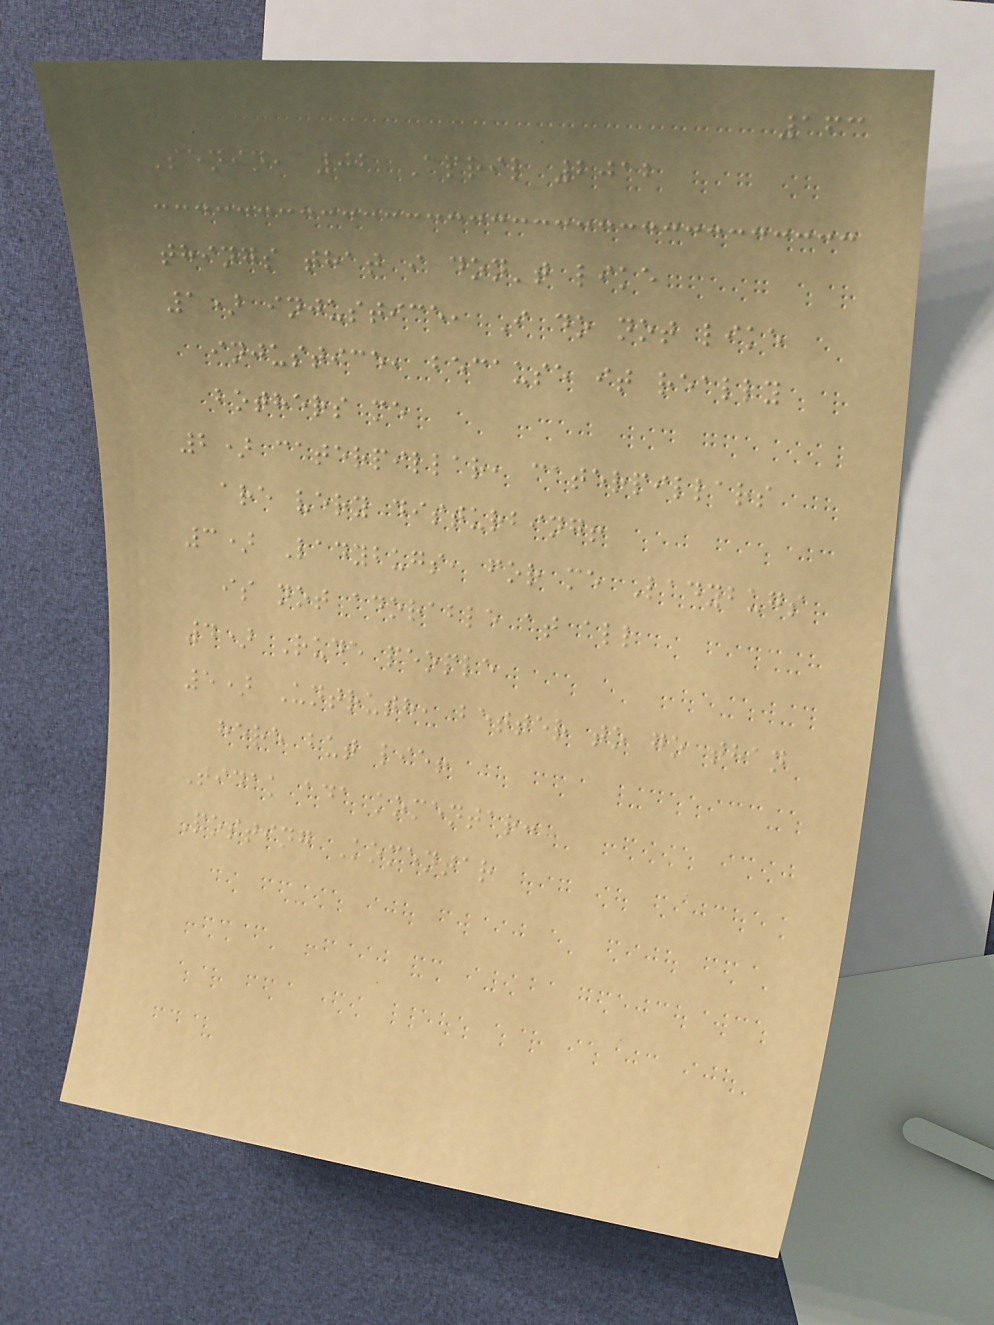163
Senin, 02 April 2012
things that i don't like
1) injustice, I do not like
injustice, because it really
bothers me
2) caterpillar, caterpillars
are very disturbing!
3) Ladybugs, for me Ladybugs
is not adorable at all
4) Rude people
5) Untruth, better to go than
here but lie!
Tidak ada komentar:
Posting Komentar
